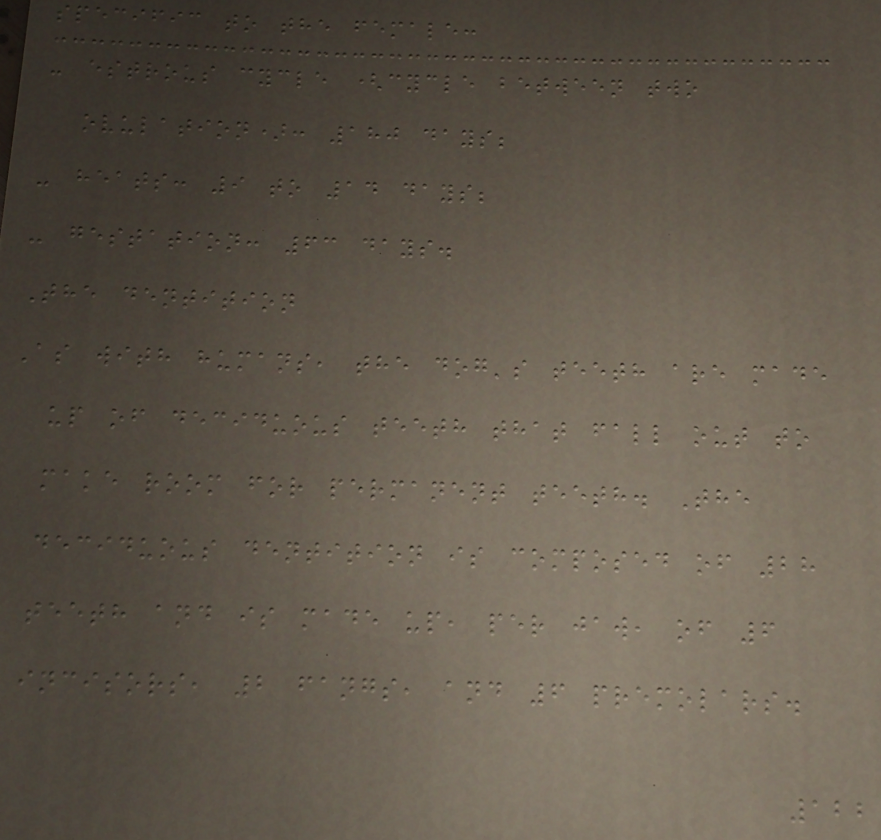specific to the female:
- estrous cycle (cycle between two
ovulation): 180 days;
- heats: 9 to 14 days;
- gestation: 63 days.
The dentition
As with humans, the dog's teeth are made
up of deciduous teeth that fall out to
make room for permanent teeth. The
deciduous dentition is composed of 28
teeth and is made up, per jaw, of 6
incisors, 2 fangs, and 6 premolars.
122
